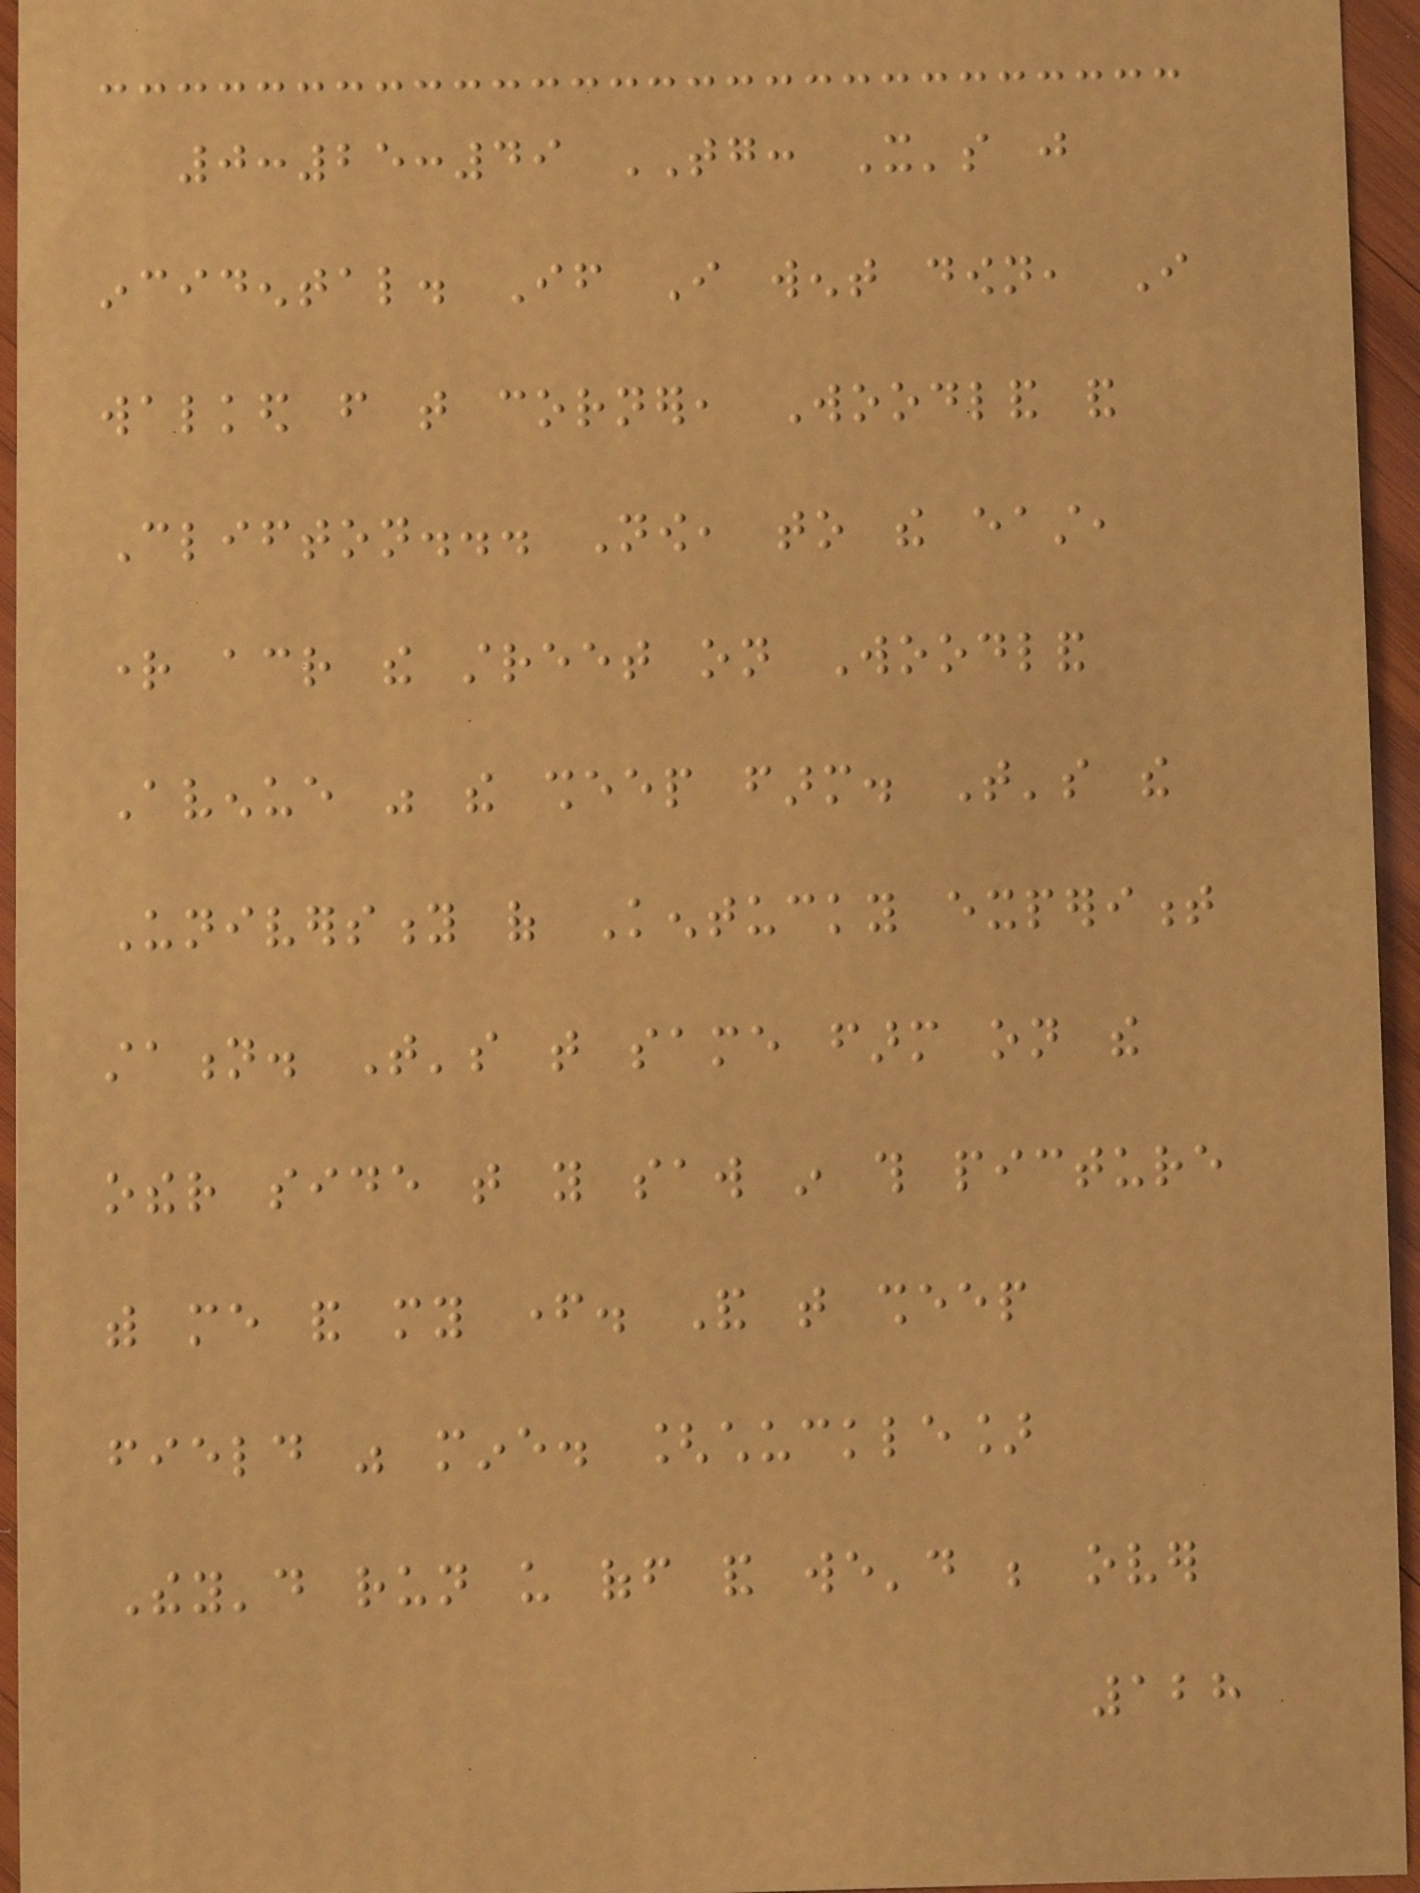0:25:49 TG: It's just
incidental. If I went down, I
walked from that corner, Woodland and
Clifton... Now, to the east,
right across the street on Woodland
Avenue was the sheep farm. That's the
University of Kentucky experiment
station. That's that same farm on the
other side that you saw in this picture
with me and my father. And that sheep
field was mine. [chuckle]
They'd run us off and we'd be over
128
